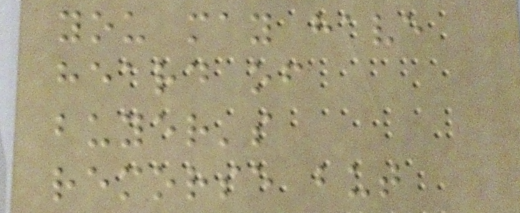you may have
heard of
buyer's
remorse but
